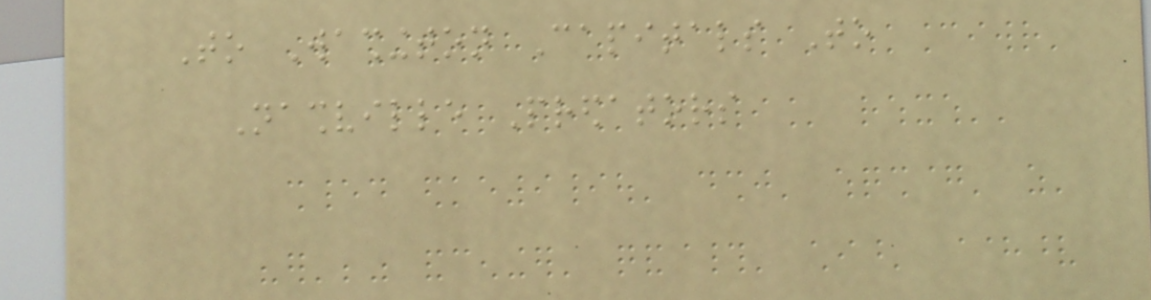To Washington Capitals To
Nashville Predators
